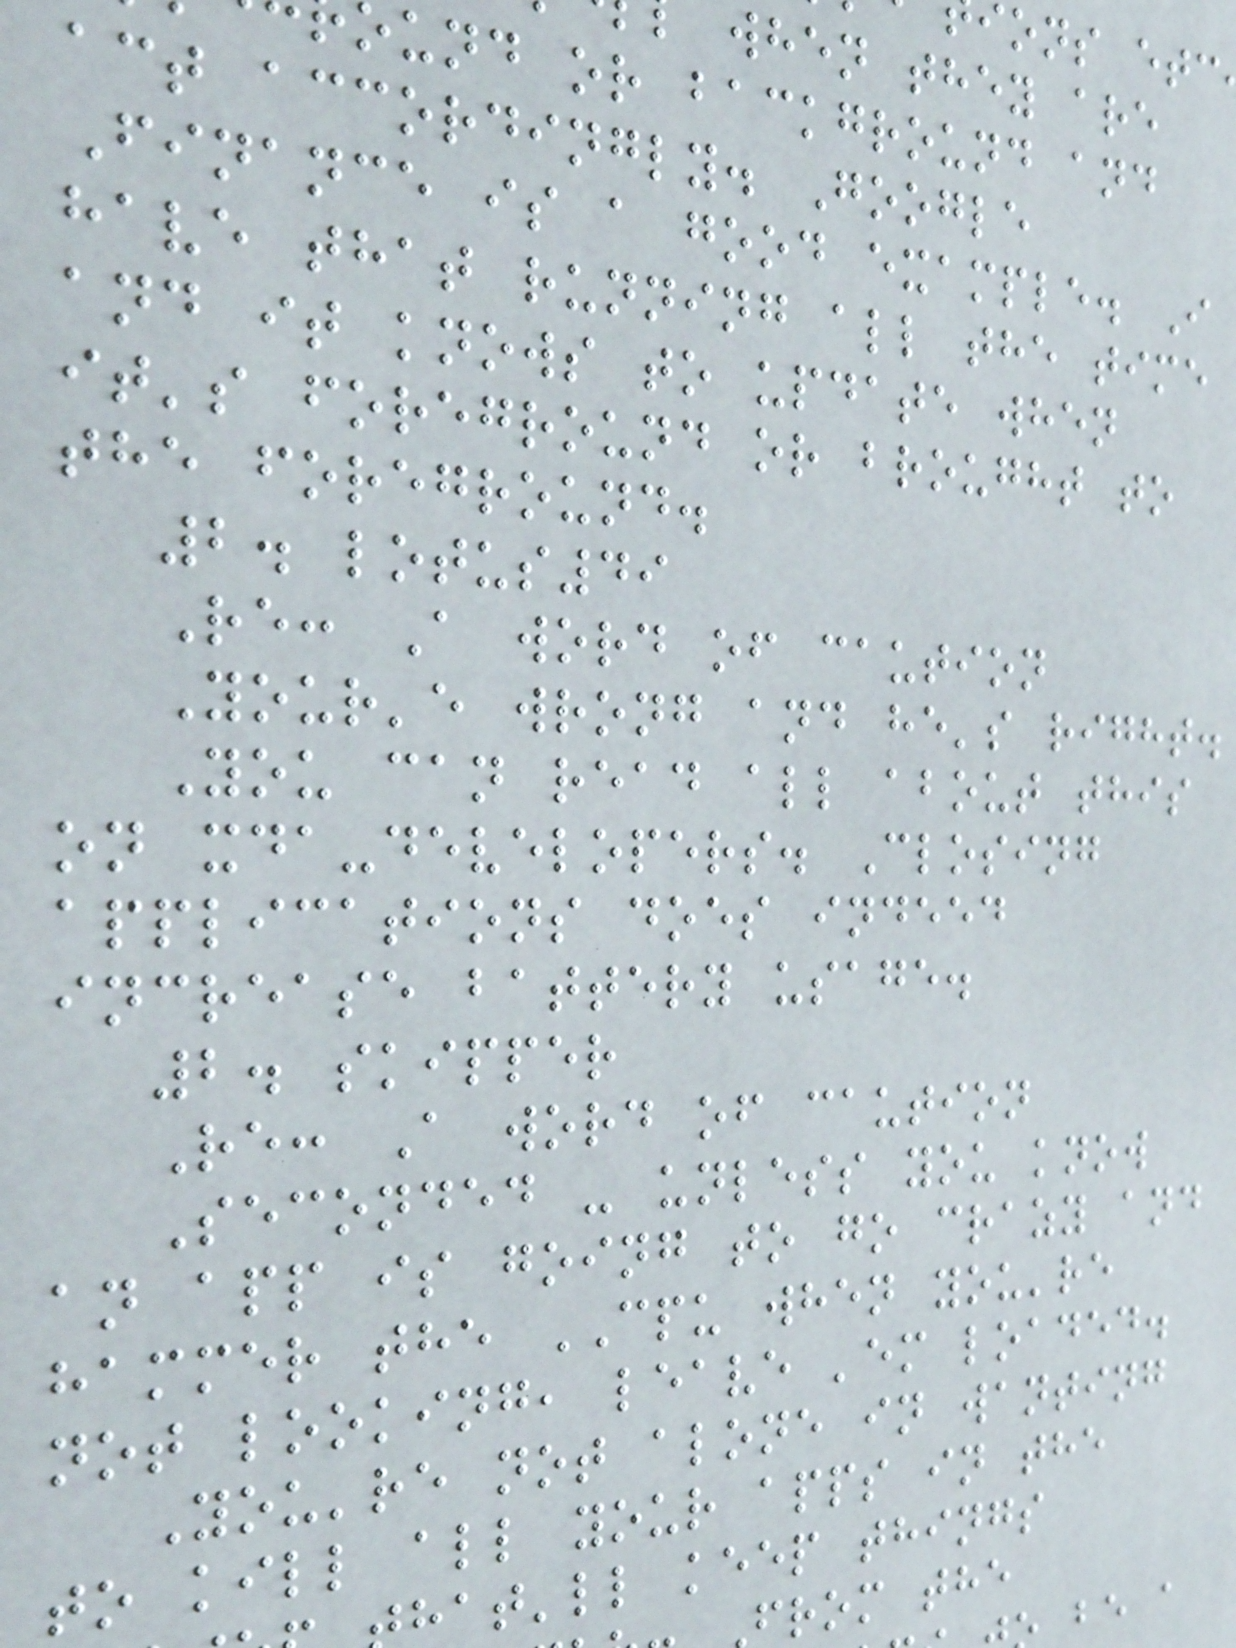when they are
und or background and
act accordingly. Google
Finance is a good example. I
have that running all the time
and it knows to update when
it's foreground or brought to
the foreground.
2. lotus49
Re: A word of caution
Your'e wrong and he's right.
You can read all about this
on xda-developers. Closing
applications does indeed
increase battery usage.
2. skipper
Re: A word of caution
Seconded - unless you know
an app is going to go crazy and
hammer the CPU when you're
not looking, leave 'em loaded.
You're not alone in wanting
to kill all your apps in the
hat'll keep things
from the
